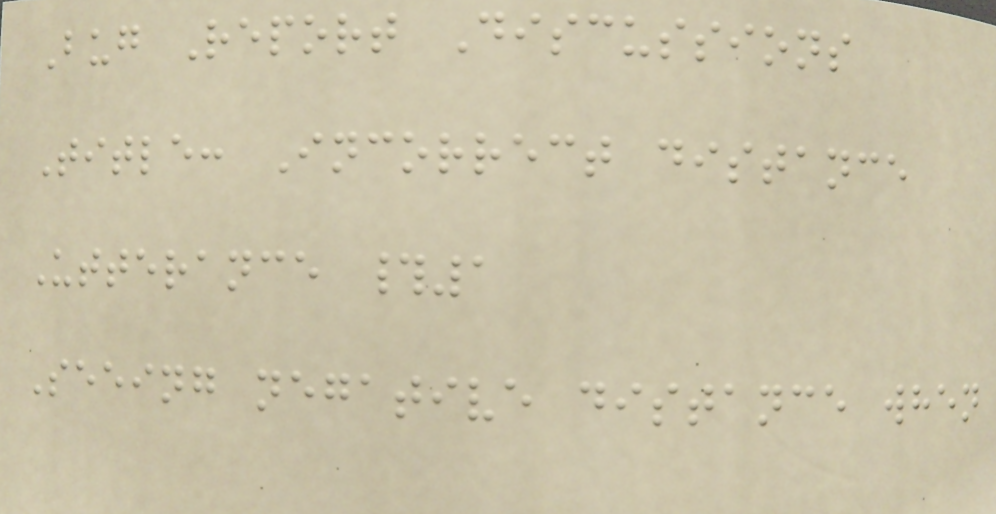Bug Report Discussions
Title: Incorrect distance
Utterance #1
Seeing negative distance when
